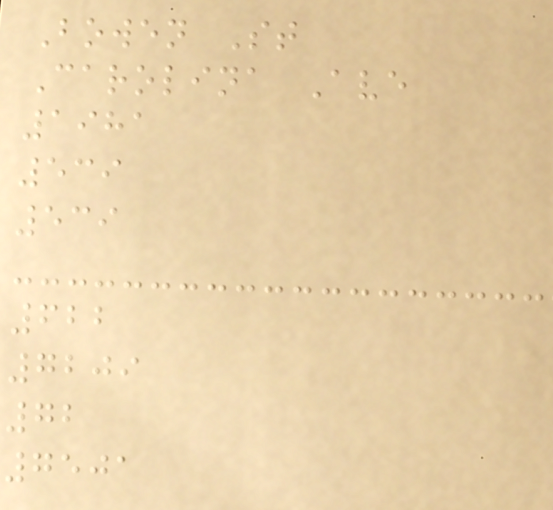Bowen St
Carolina Ave
1981
539
539
622
7209
72
7501
